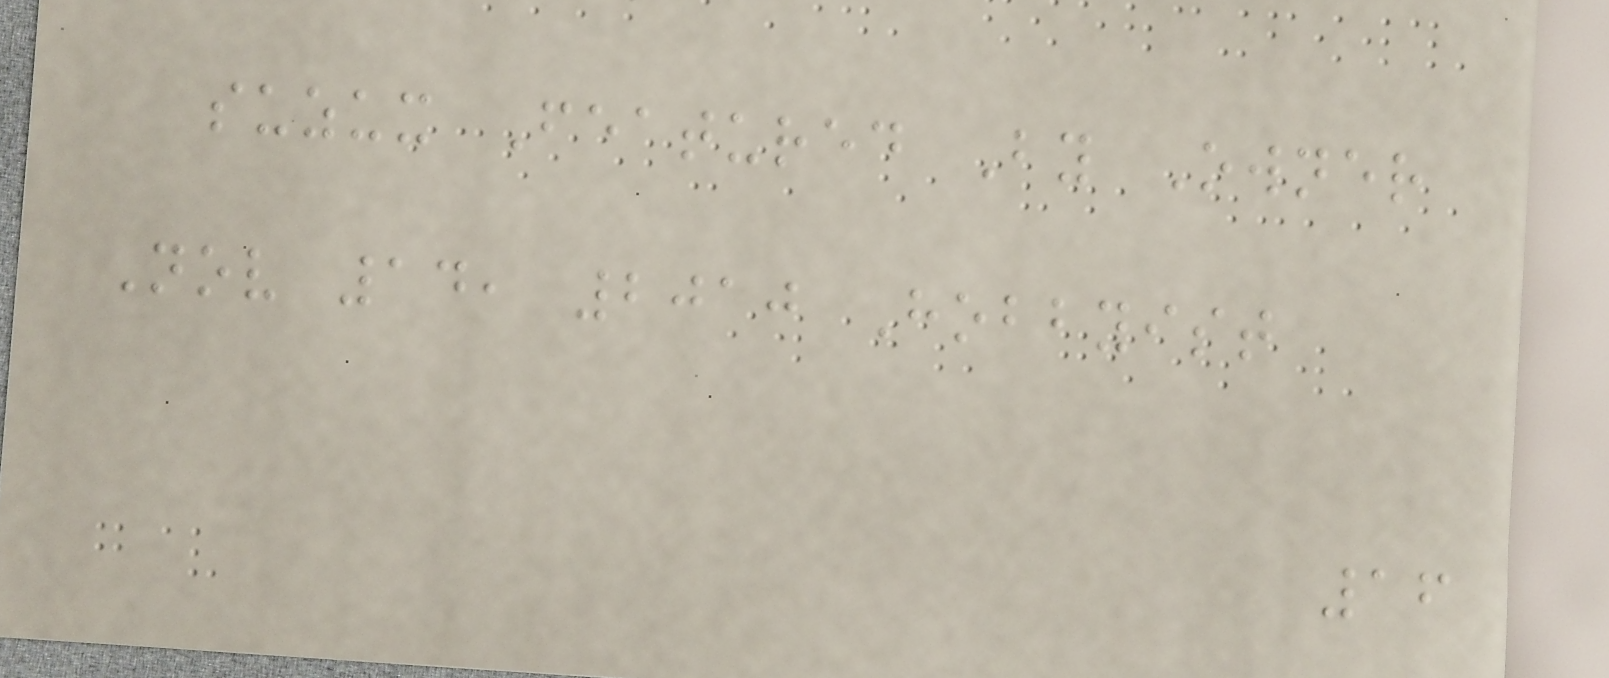suzux Featured By Owner
Nov 14, 2010 Hobbyist
16
